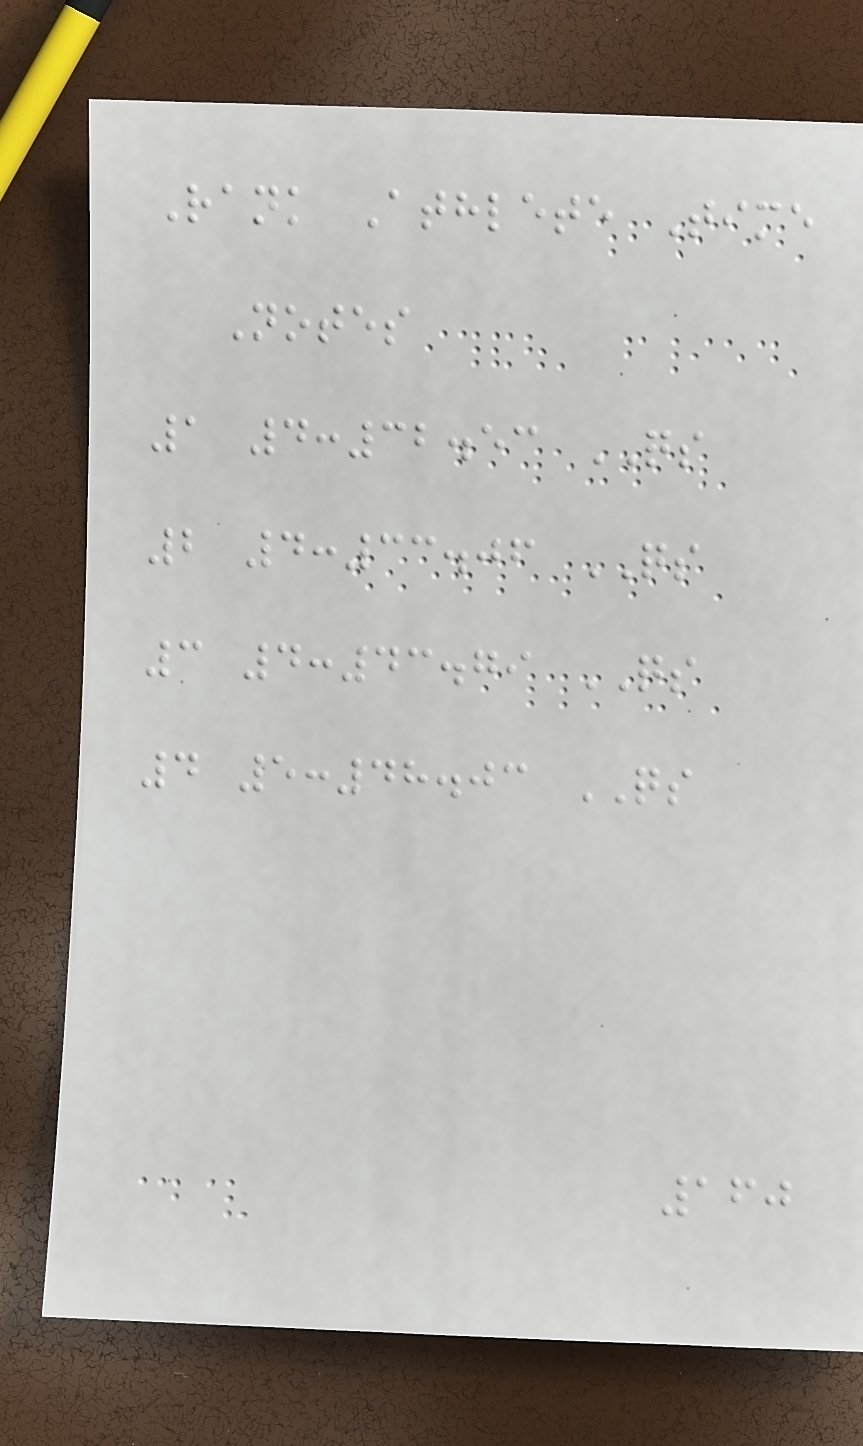Rank Athlete Time
Notes
1 4:32.53 QS
2 4:33.06 QS
3 4:43.79 QS
4 5:48.03 QS
160
